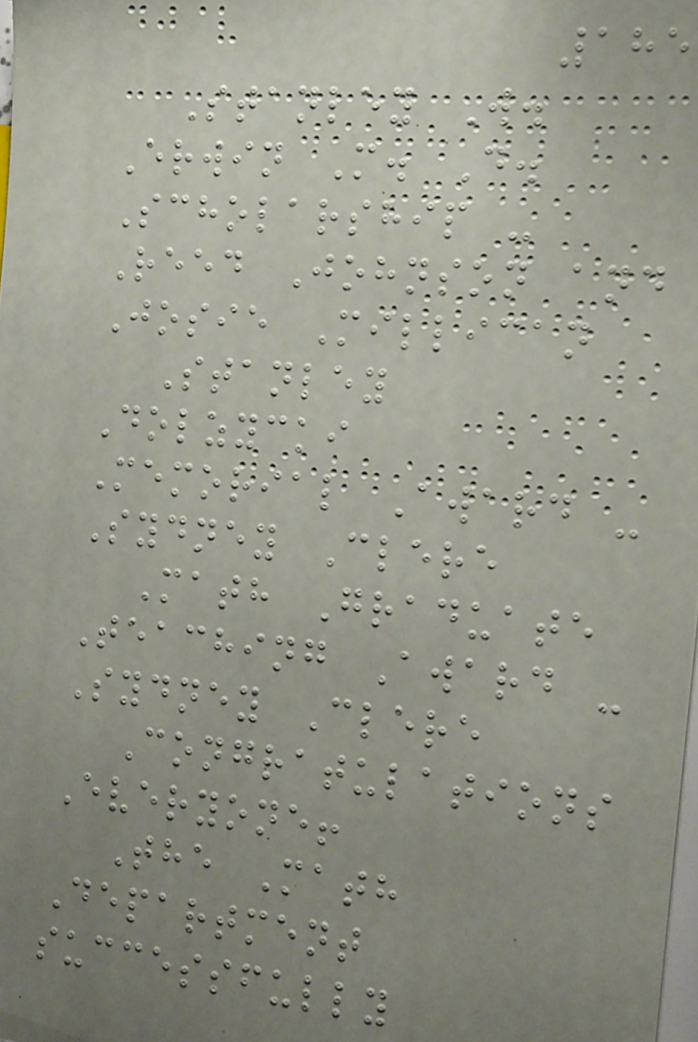185
Stanley W.
Erwin M. D.
Scholarship -
Reed Johnson and
Josie Millican
Stanley
Dolzycki
Memorial Award -
Sydney Clere
Math Graduate
Teaching Award -
Sydney Clere
Congratulations
Everyone!
The Math
Department
successfully
